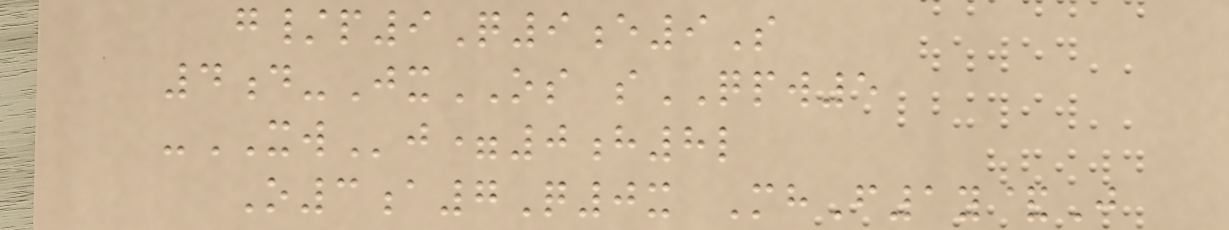g/p9Q9e9S
4d-JxOS sQPW5
-XWj=0h8l
O3a7Q0x MhF1y&J
